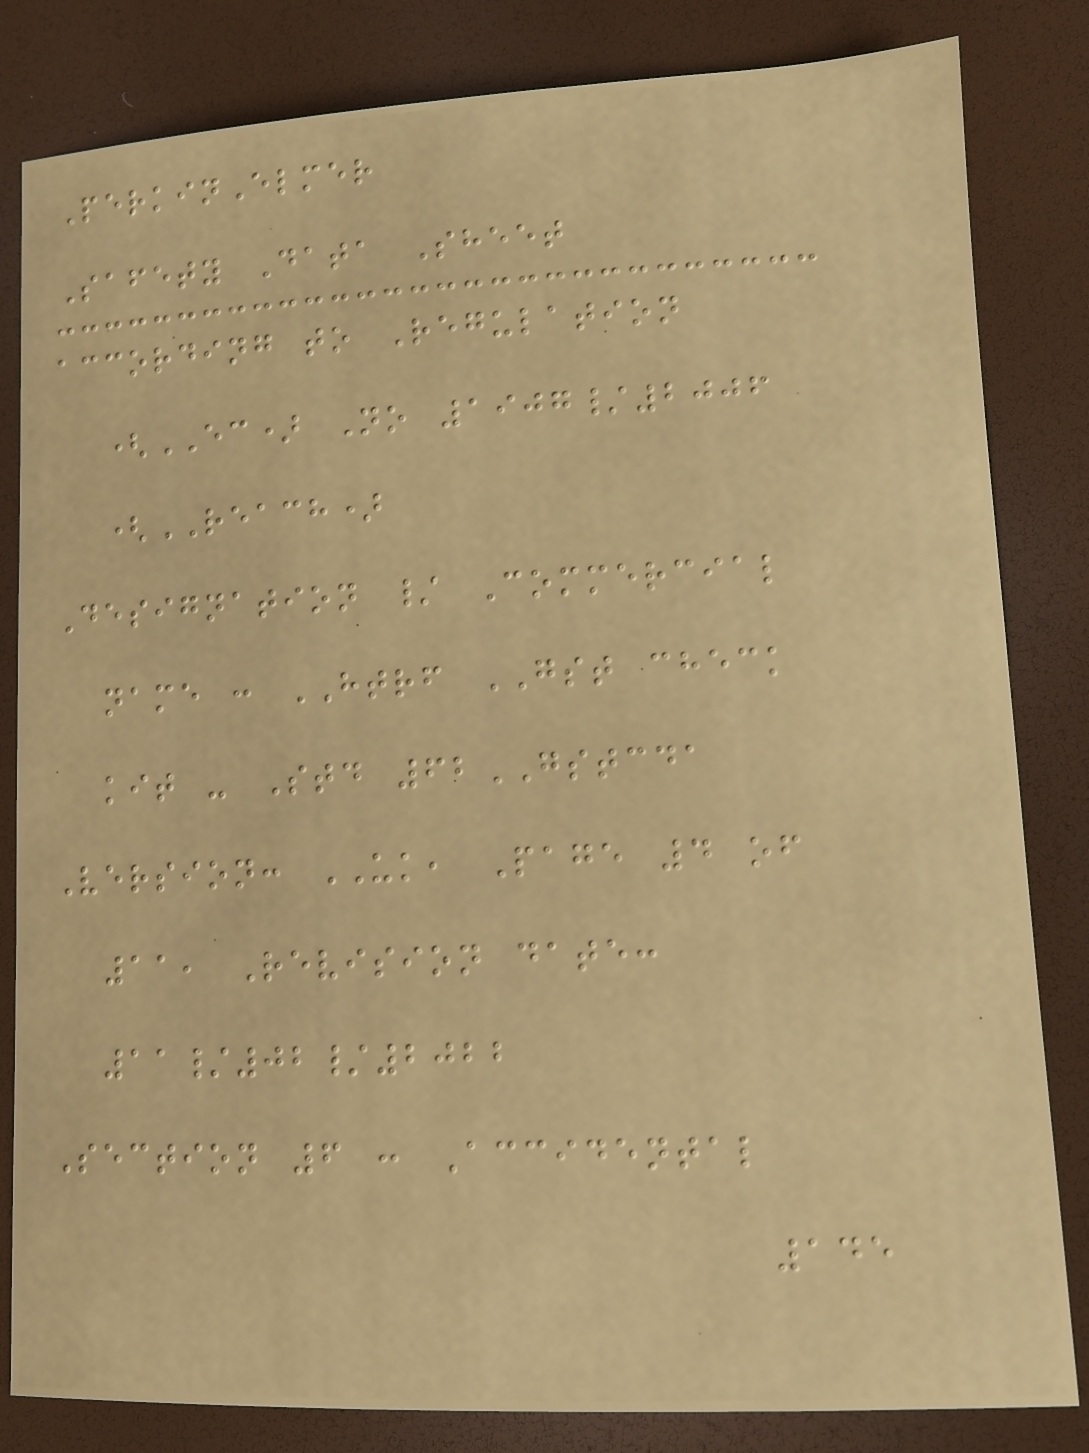PerkinElmer
Safety Data Sheet
according to Regulation
(EC) No 1907/2006
(REACH)
Designation / Commercial
name : HTRF GST check
kit - Std 62GSTCDA
Version: UK, Page 4 of
11, Revision date:
11/02/2022
Section 6 : Accidental
145
